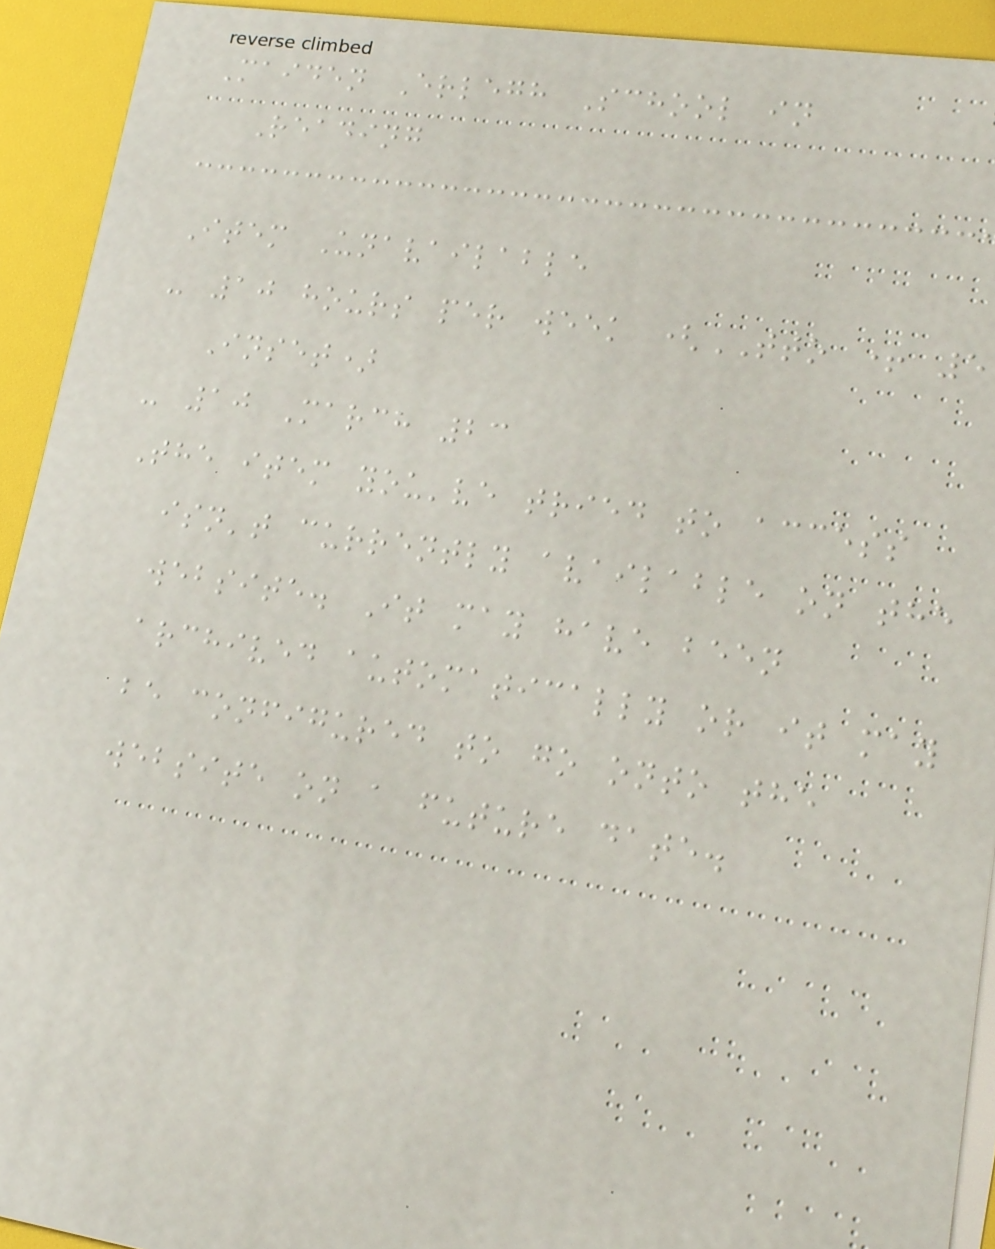Maiden Erlegh School in
Reading
Item Unavailable
- 10 hours per week (TTO + 5
Inset)
- 10 March 23
The item you've tried to access
isn't currently available on the
website. It may have been
archived automatically or it may
be configured to go onto the
website on a future date.
